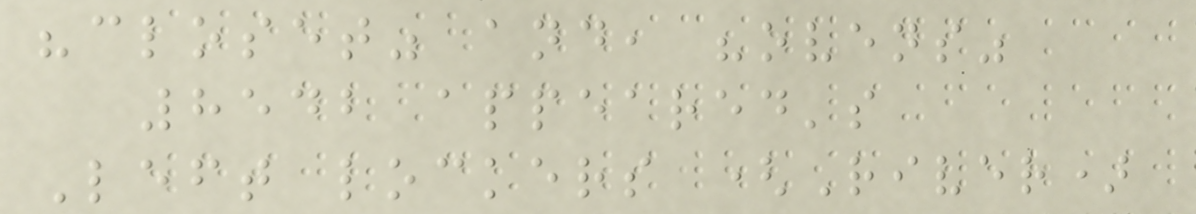"closet" and, "ovens"
8542 appeared's
Left lockers (River)
